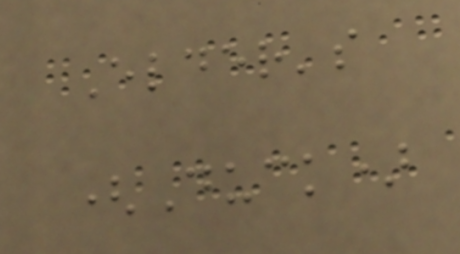Elder's
(Duck)
